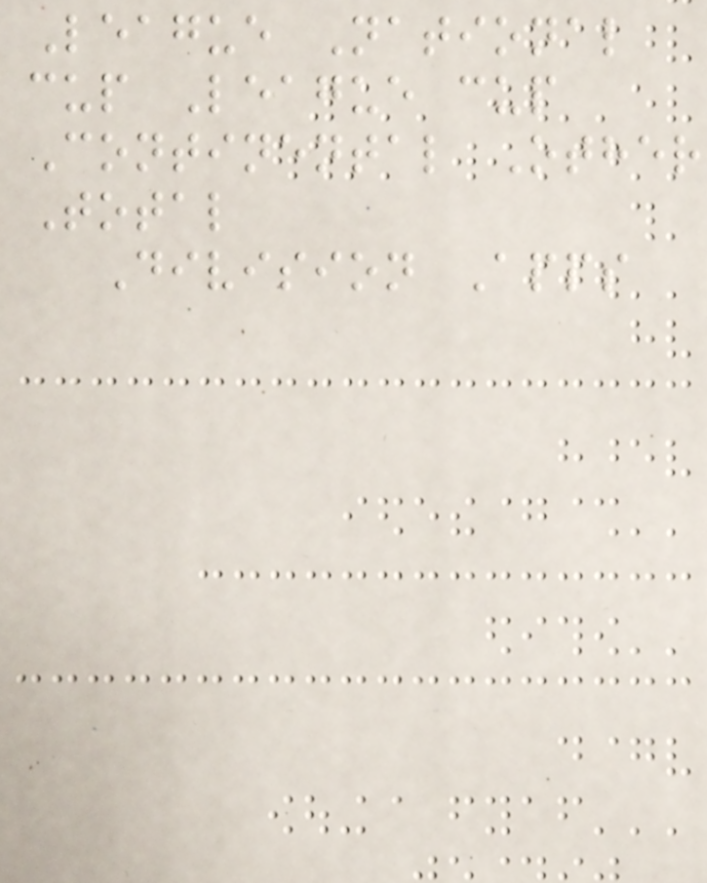League National
cup League cup
Continental Other
Total
Division Apps
